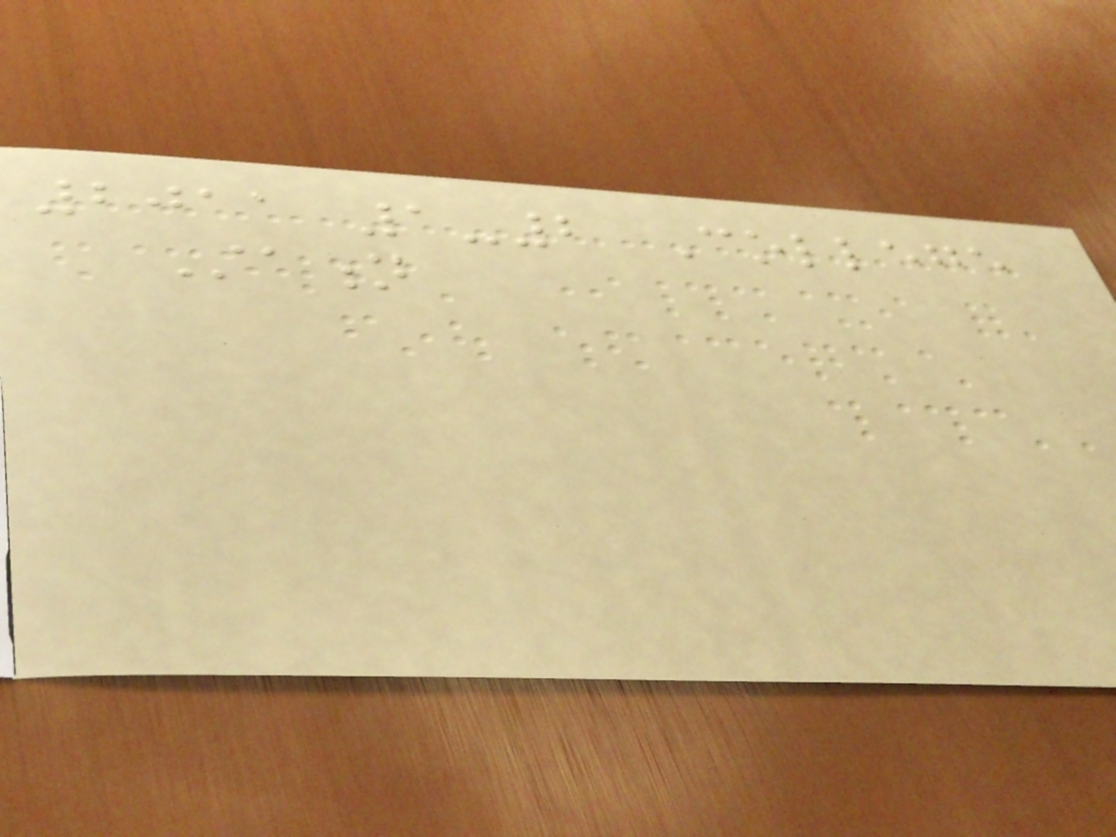2011 1-2 College
Station
